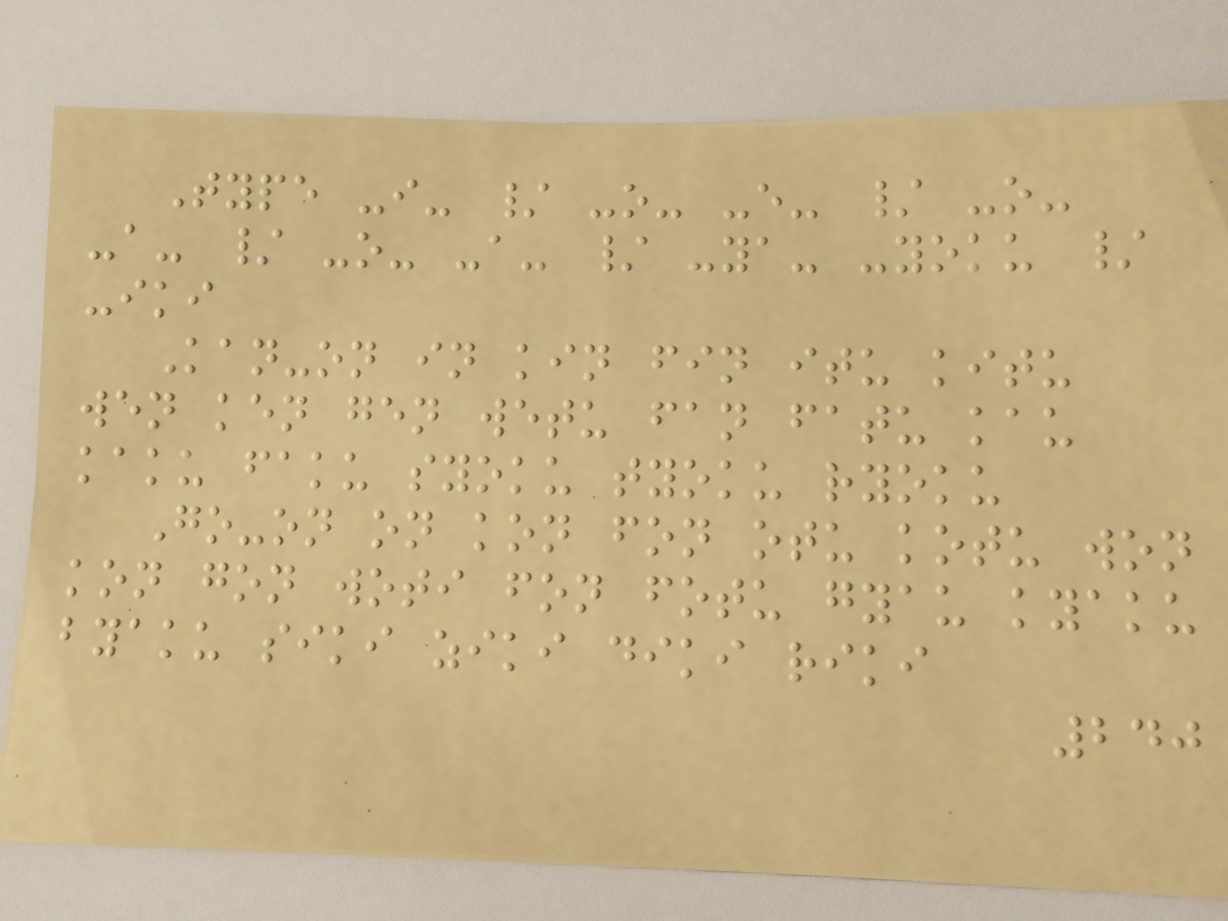Type -i- / -o- -e- / -o-
-a- / -o- -a- / -ya- -yoku /
-iki
Kan-on in kin fin itu kitu
wen ken gen wetu fan fatu kau
kaku faku syoku tyoku ryoku
Go-on on kon fon otu kotu won
kon gon woti fon fotu gyau kyaku
byaku siki ziki diki riki
240
